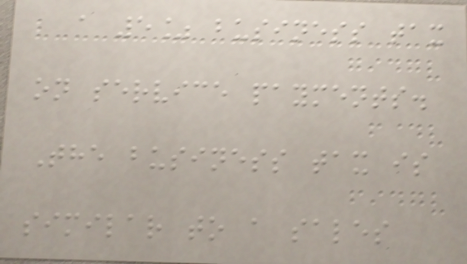a 5% business tax
on service payments.
The business tax is
similar to a sales
